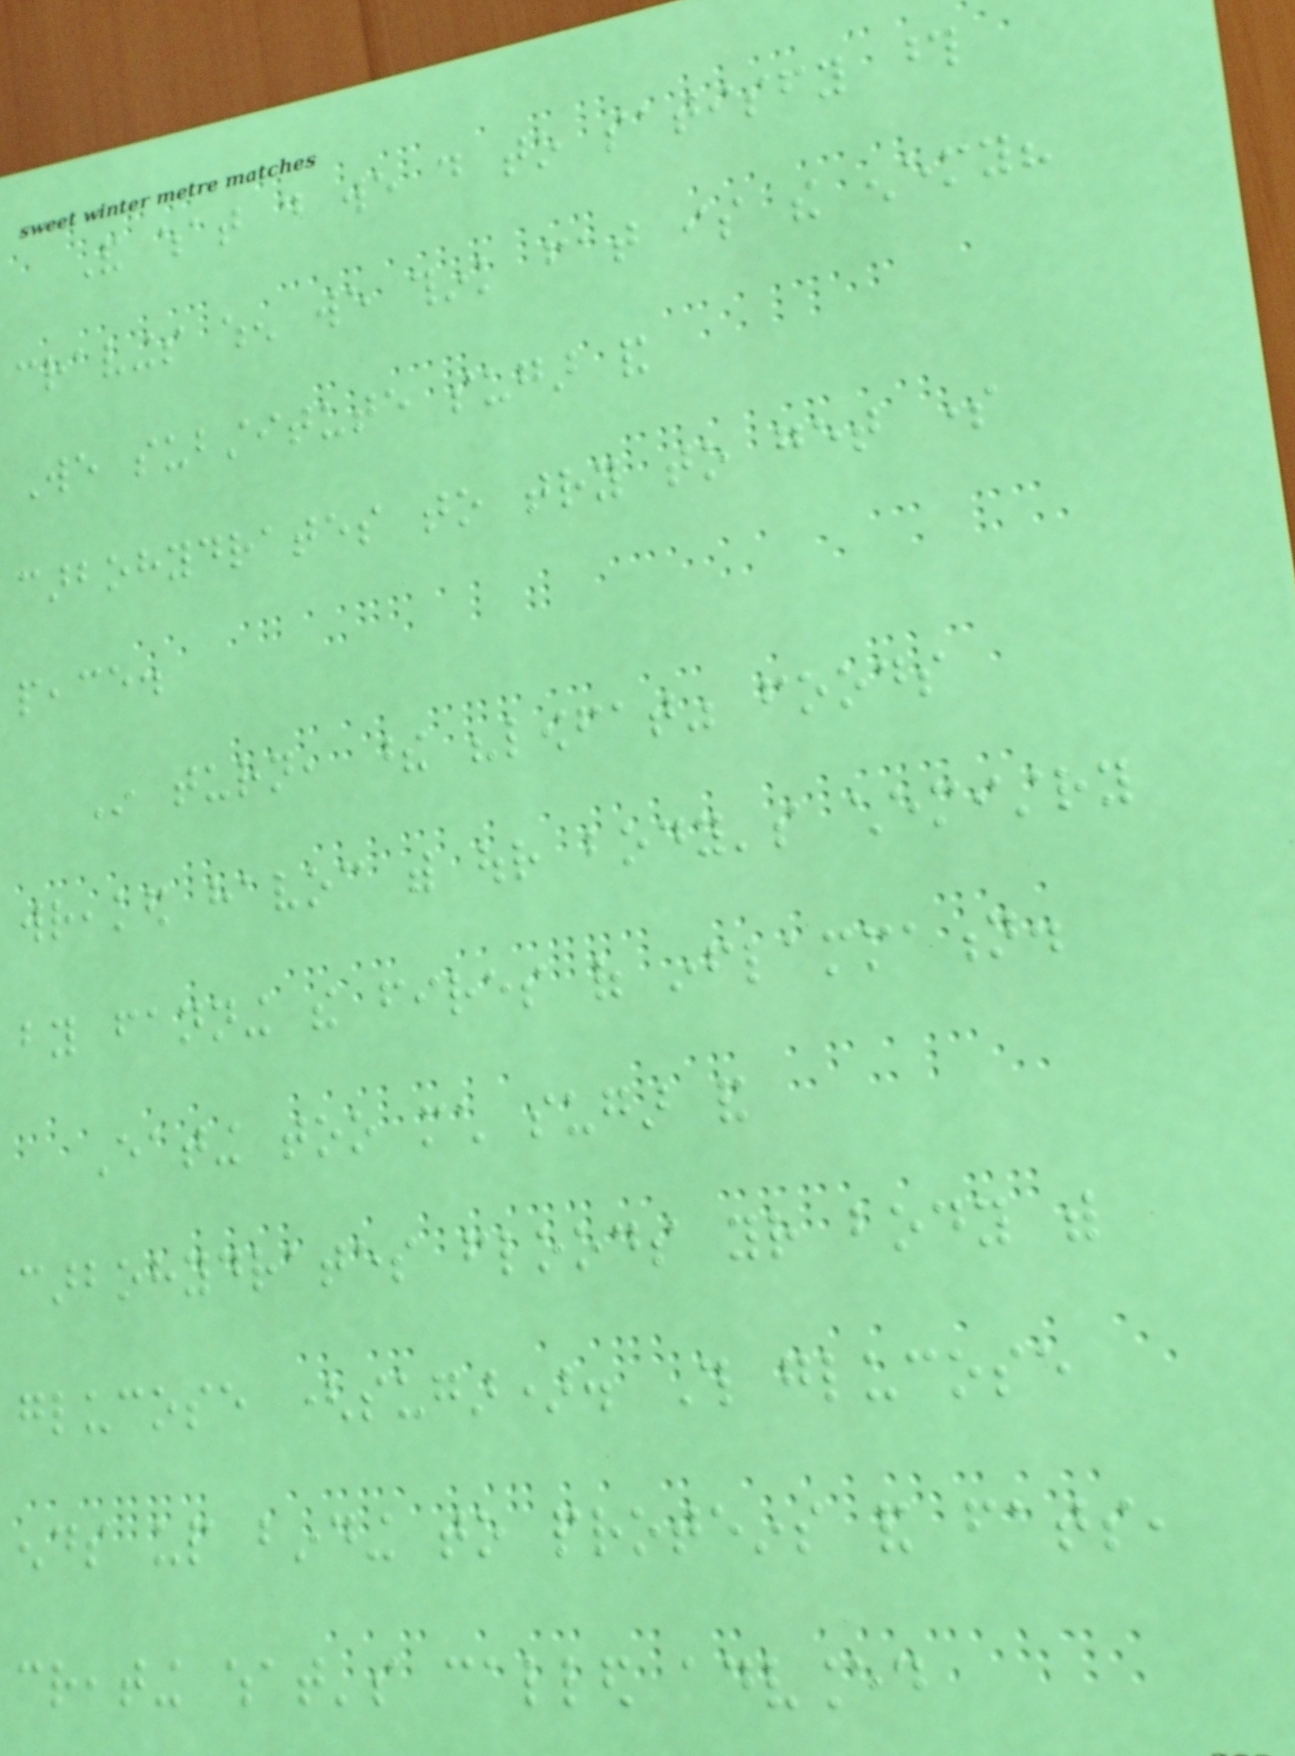And what do we do to satisfy those
cravings when we think fat is the enemy?
We substitute sugar and
carbohydrates to try to get some
peace.
In turn, these "lowfat" foods
wreaked havoc with our body's chemistry
by fanning the fires of inflammation.
Eating too much sugar and
carbohydrates floods your body with
glucose (sugar). This glucose
ends up binding to proteins and fats,
creating what's called advanced
